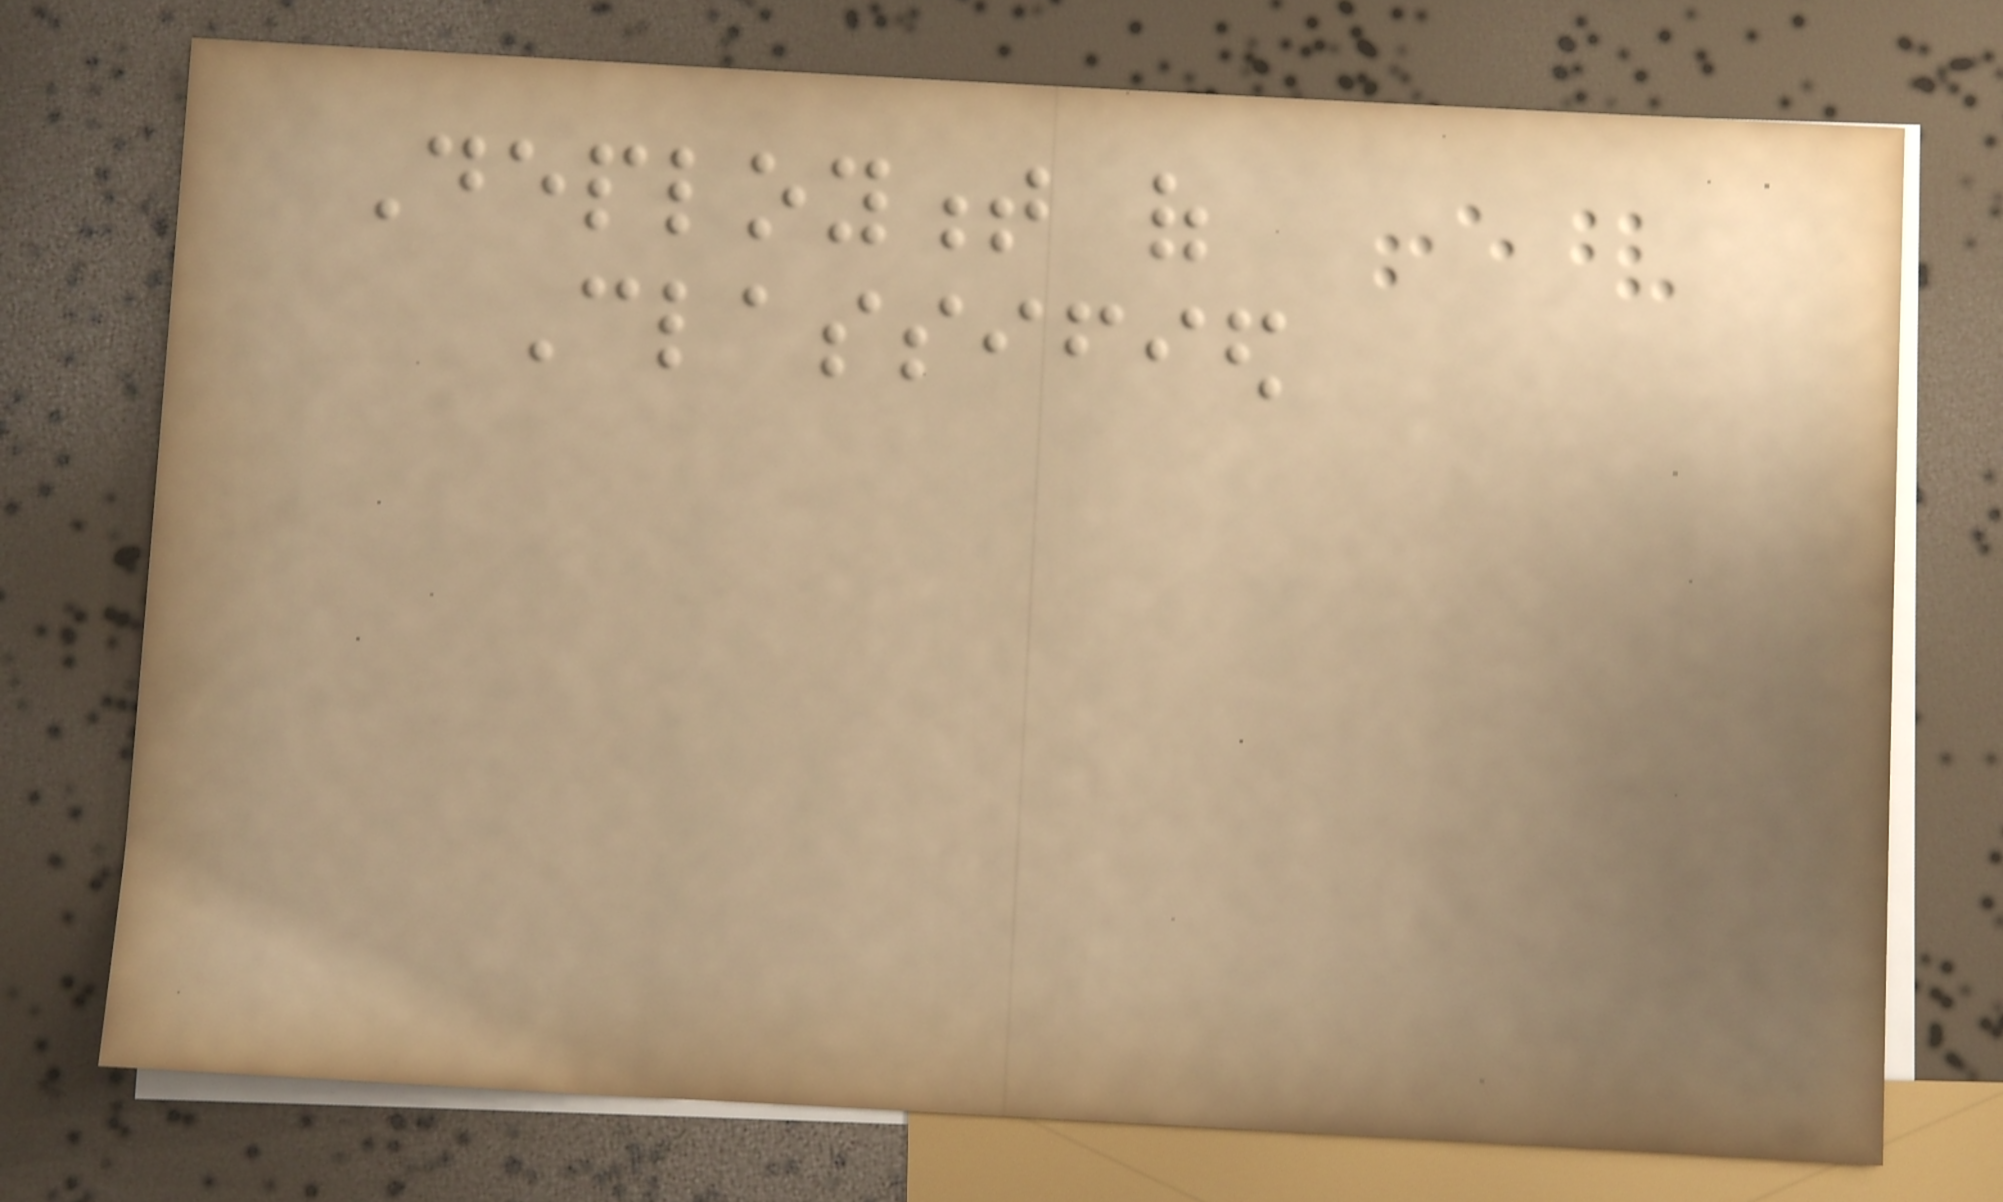Deployment of
Classified
